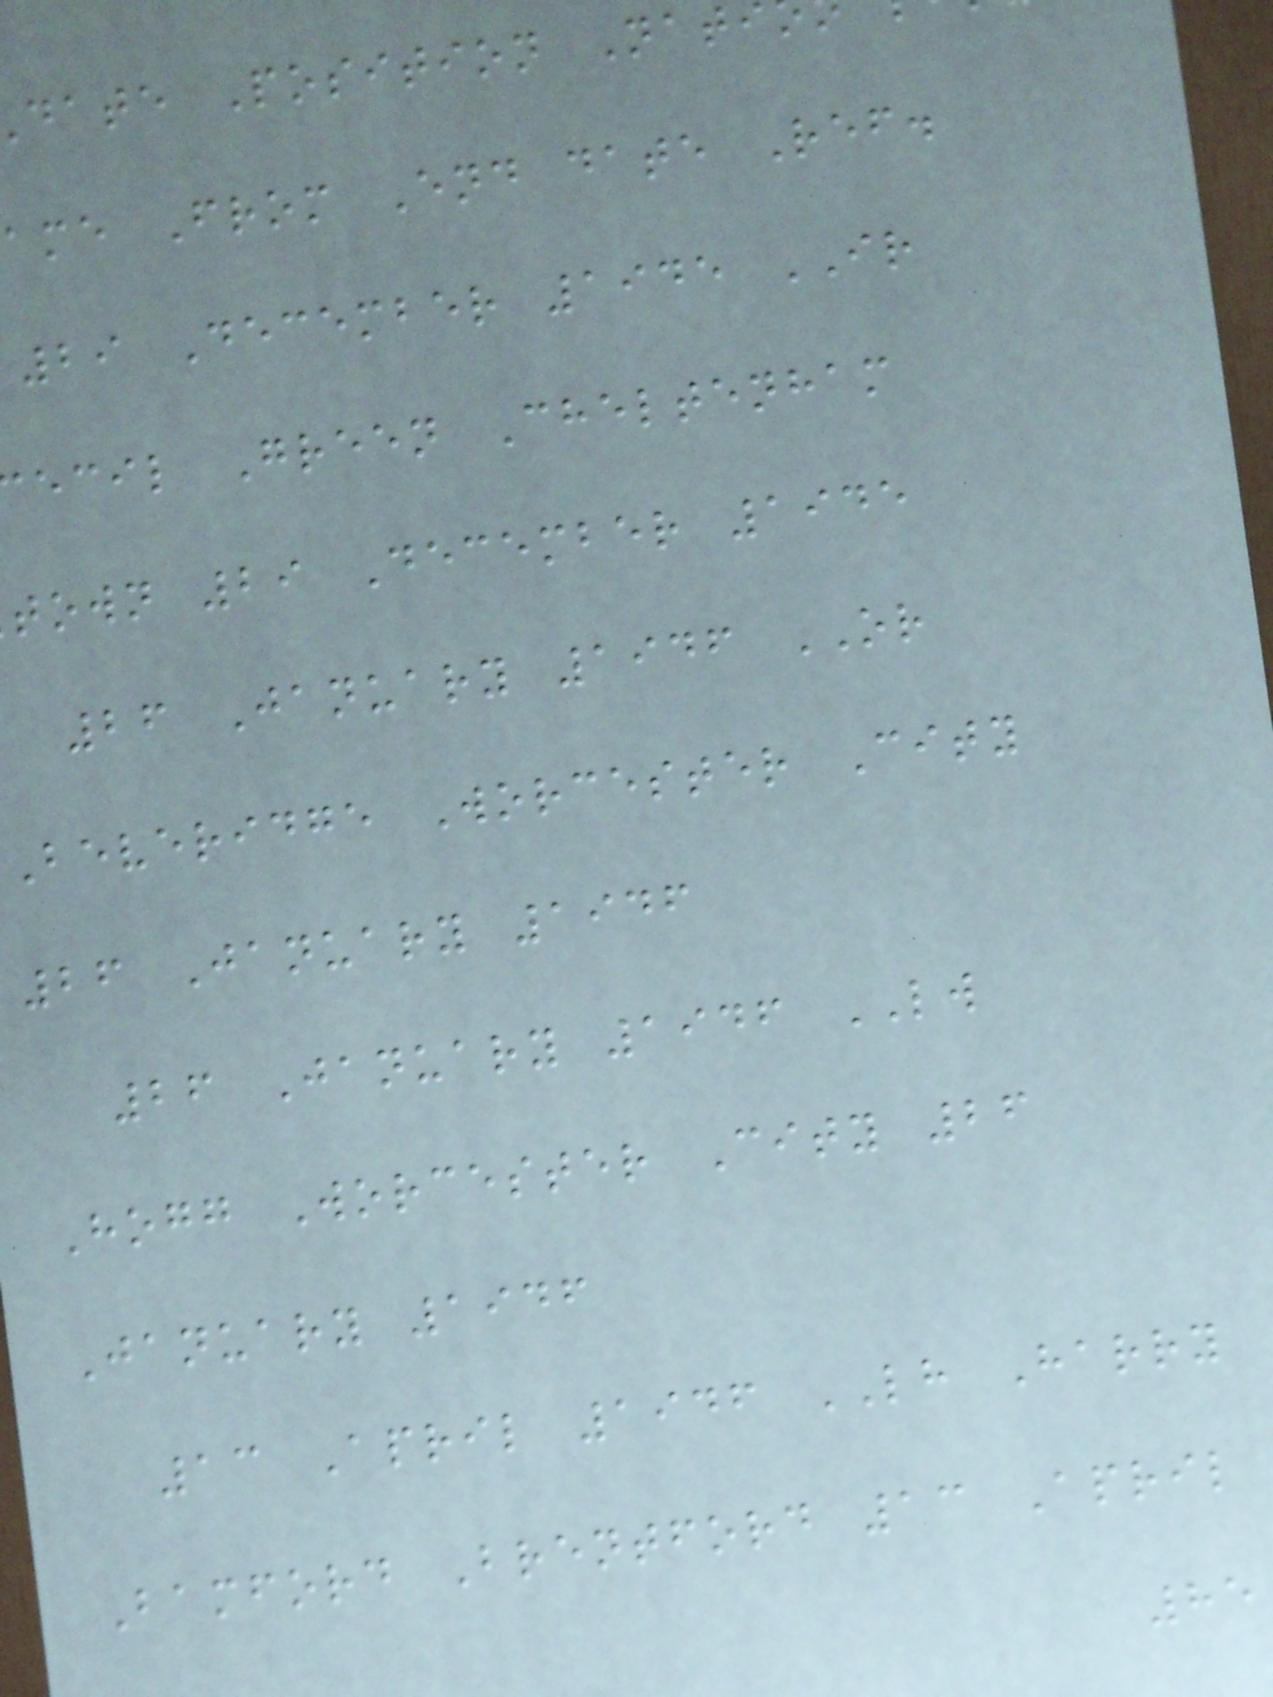date Position Nati
ame From End date Ref.
29 December 1945 IR
ecil Green Cheltenham
town 29 December 1945
26 January 1946 OR
Beveridge Worcester City
26 January 1946
26 January 1946 LW
Hogg Worcester City 26
January 1946
13 April 1946 LH Harry
Bamford Brentford 13 April
85
